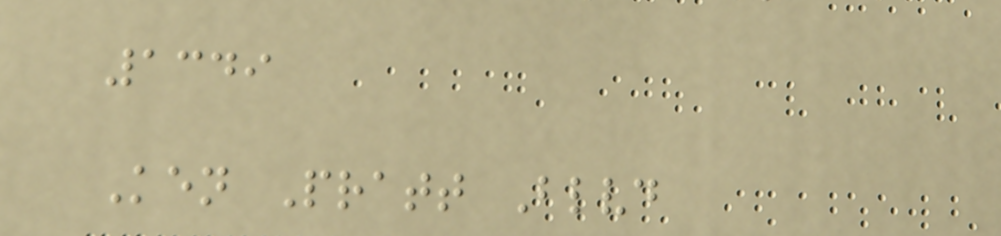1349
Ken Pratt Blvd
